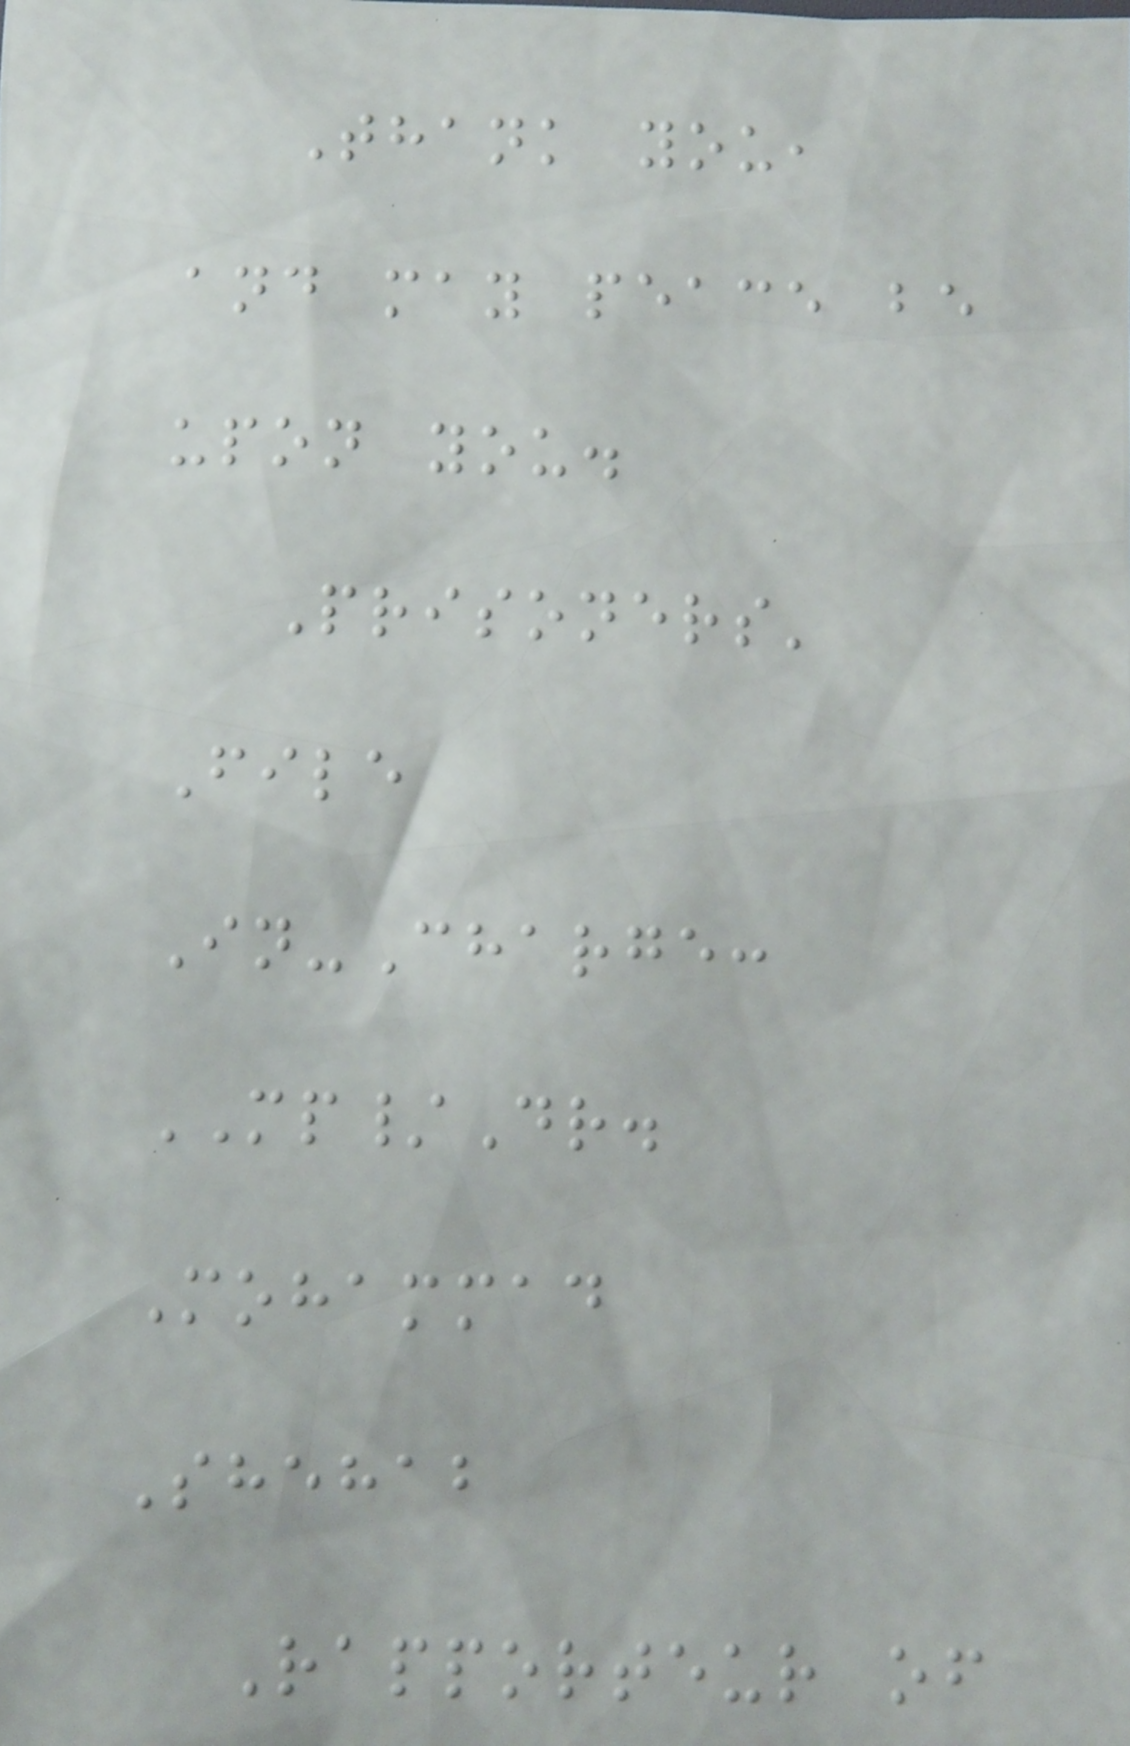Thank you,
and may peace be
upon you.
Prisoners'
File
In-Charge:
MP/Dr.
Mohammad
Shehab
Rapporteur of
